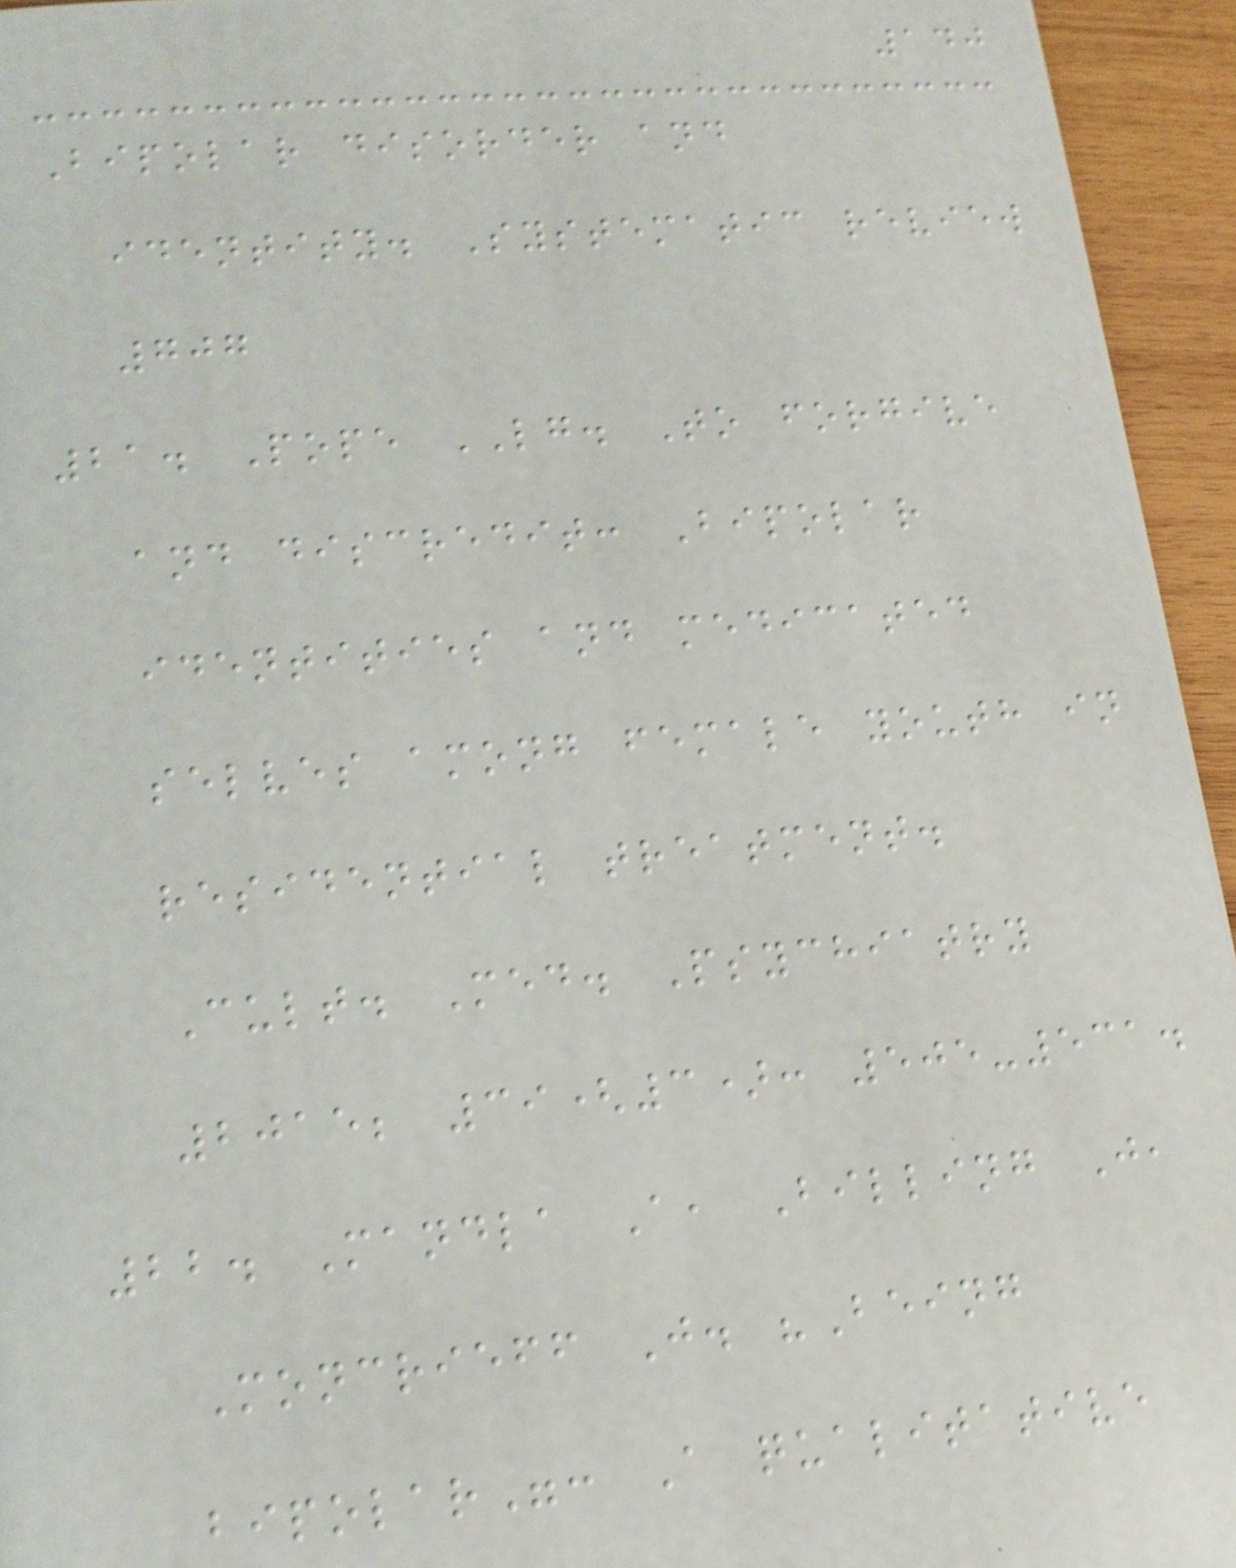140
Bipolar disorder and
identity. Systematic review
707
21. Pope LG. To forgive
and discredit: Bipolar
identities and medicated
selves among female youth in
residential treatment.
Cult. Med. Psychiatry
2015; 39(3): 505-531.
22. Mandla A, Billing J,
Moncrieff J. "Being
bipolar": A qualitative
